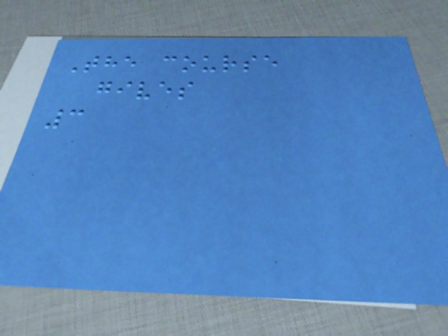The course
gives
3
